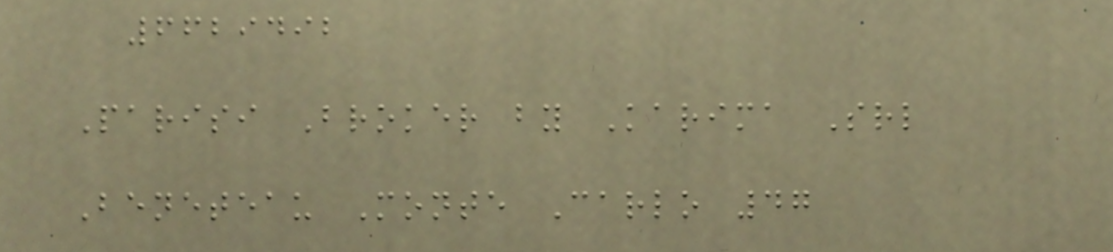6629492
Parisi Broker by Karima Srl
Beneteau Monte Carlo 47
